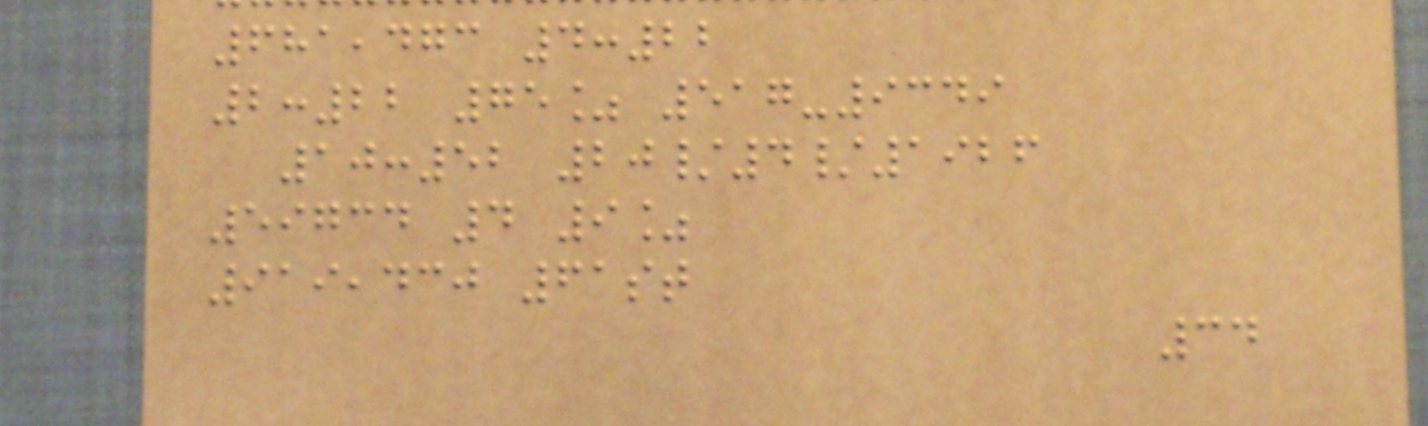681,473 4:22
2:22 75% 517-9349
10:52 20/4/1926
59734 4 9%
919,430 61st
34
